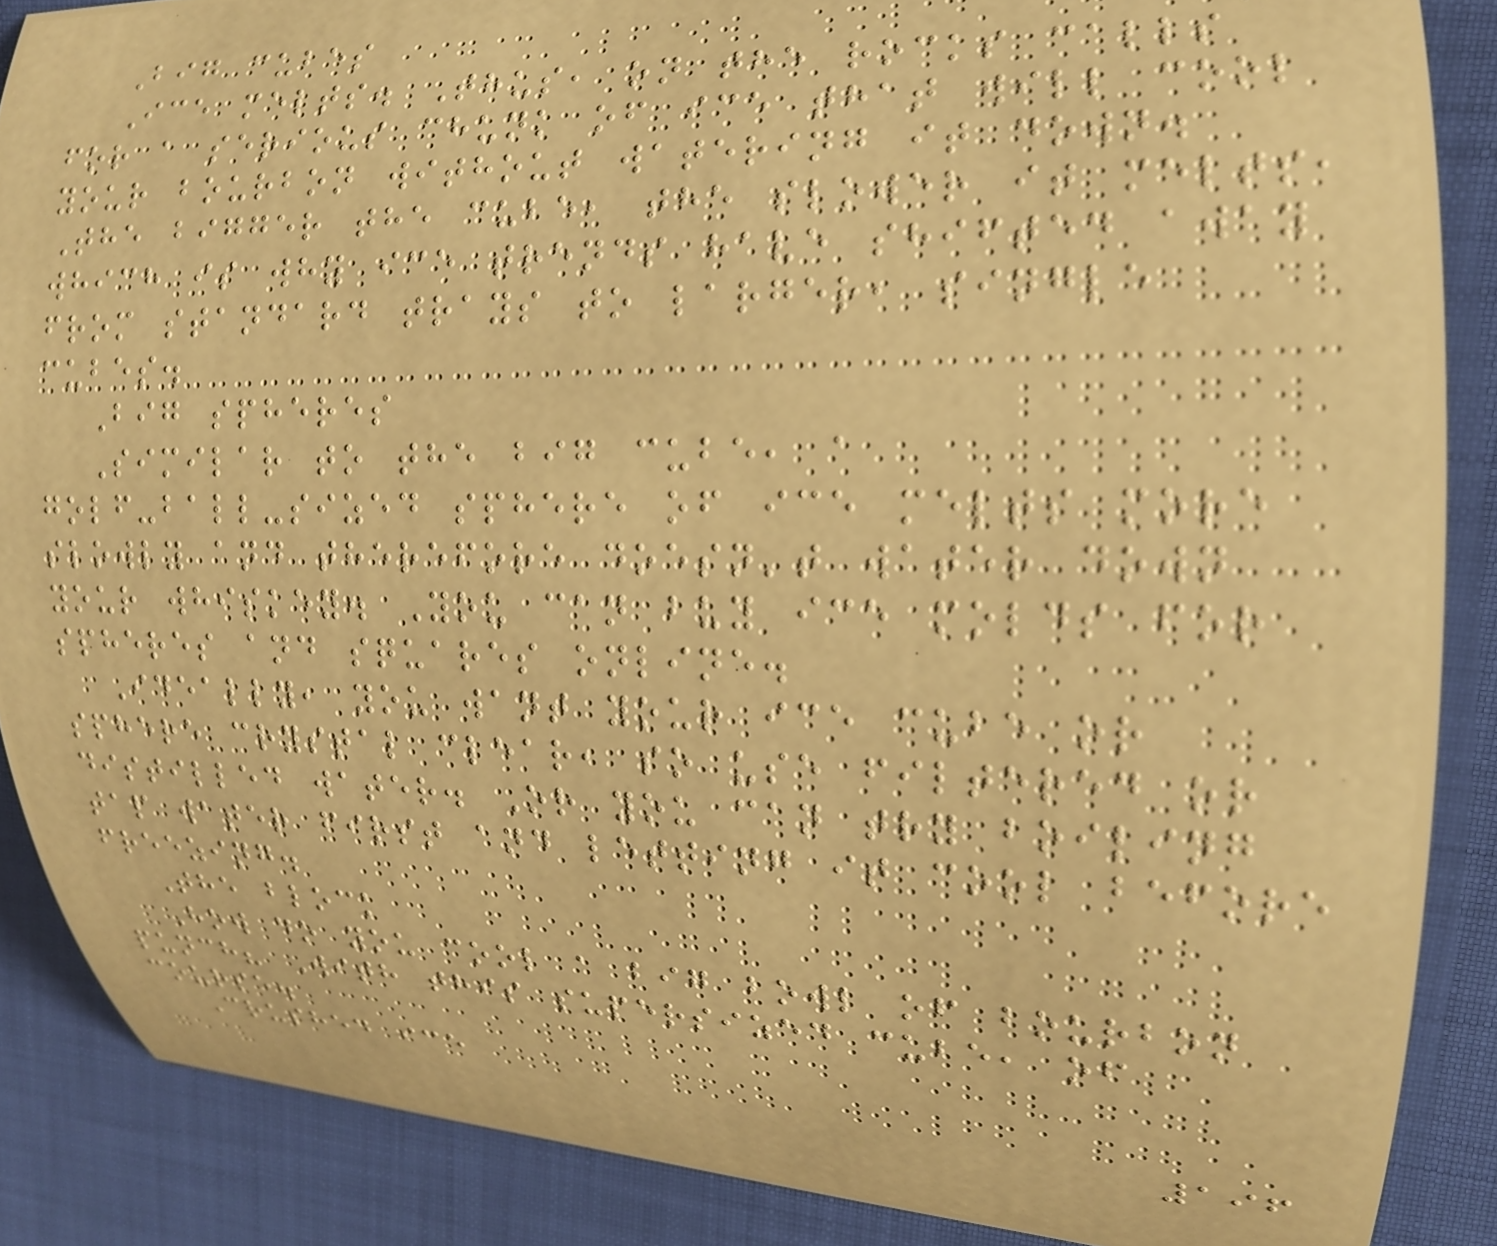Big cubes
Ice melts. Thus, on the rocks calls
for a serious chunk of ice that will cool
your bourbon without watering it down.
The bigger the cube, the slower it melts,
which is why ice trends have shifted away
from standard trays to larger, single
cubes.
Big spheres
Similar to the big cube, a
golf-ball-sized sphere of ice melts more
slowly and therefore doesn't water down
your whiskey. You can buy ice molds for
spheres and squares online.
Ideally, you want your ice cube or
sphere crystal clear, so use filtered or
distilled water. Or you can try boiling
tap water first and letting it cool before
freezing.
The block
How do you cool a big bowl of bourbon
punch? With this supersized cube, of
course.
Crushed ice
196
